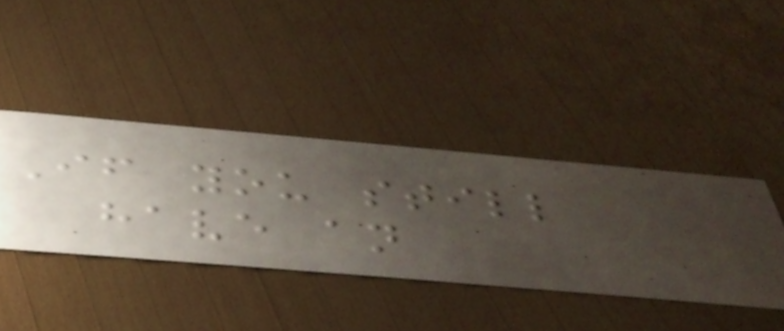If you still
have an
